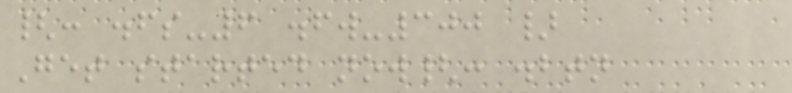{: .fs-6 .fw-300 }
Get started now{: .btn
